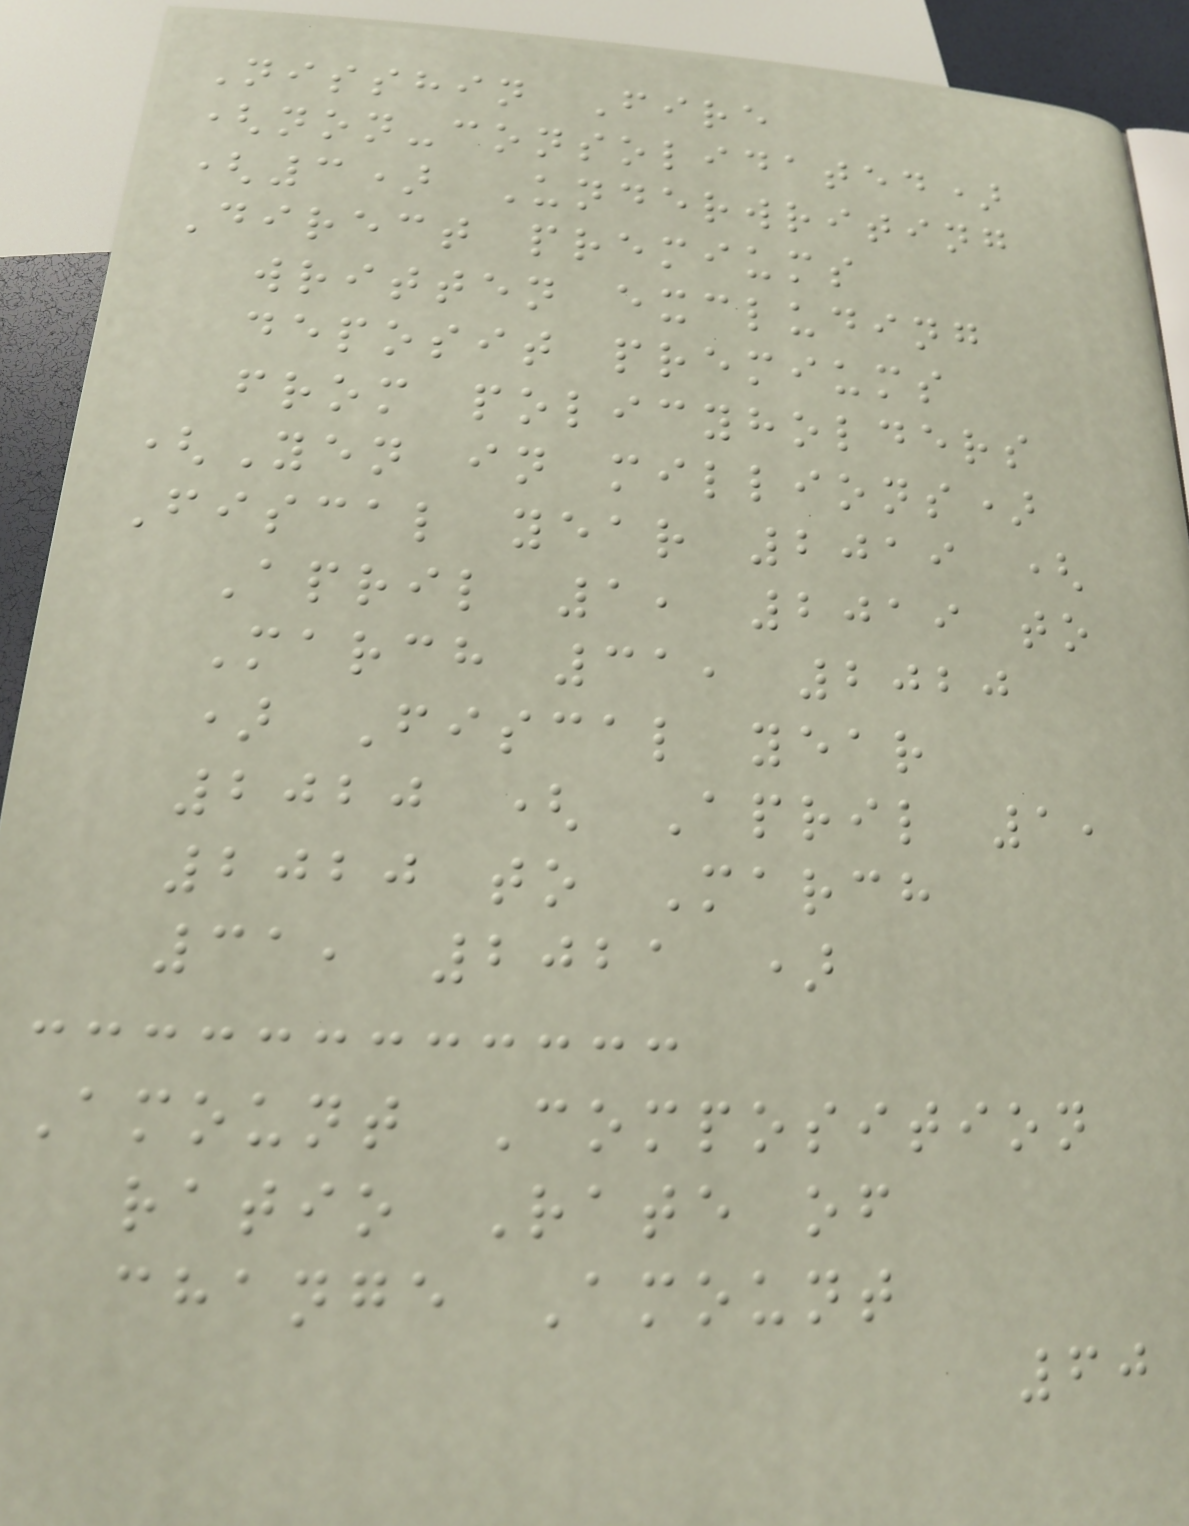Nisshin Fire
(non-consolidated)
(3) Underwriting
Direct premiums
written excluding
deposit premiums
from policyholders
(Yen in millions)
Fiscal year 2019 (
April 1, 2019 to
March 31, 2020
) Fiscal year
2020 ( April 1,
2020 to March
31, 2021 )
Amount Composition
ratio Rate of
change Amount
60
